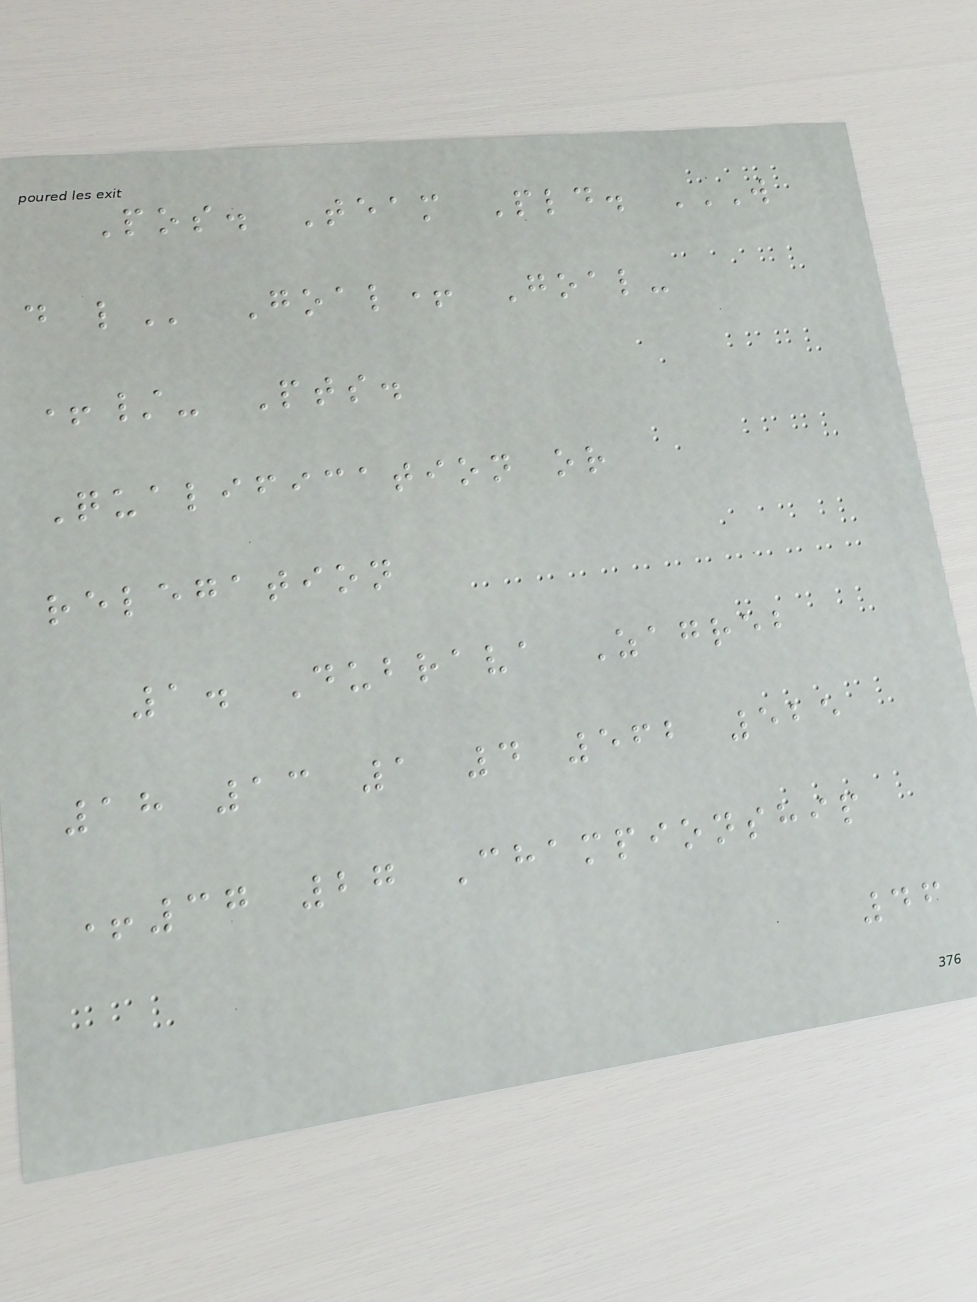Pos. Team Pld. W
D L Goal+ Goal-
+/- Pts.
Qualification or
relegation
1. Dubrava Zagreb
18 13 1 4 562 525
+37 27 Championship
46
